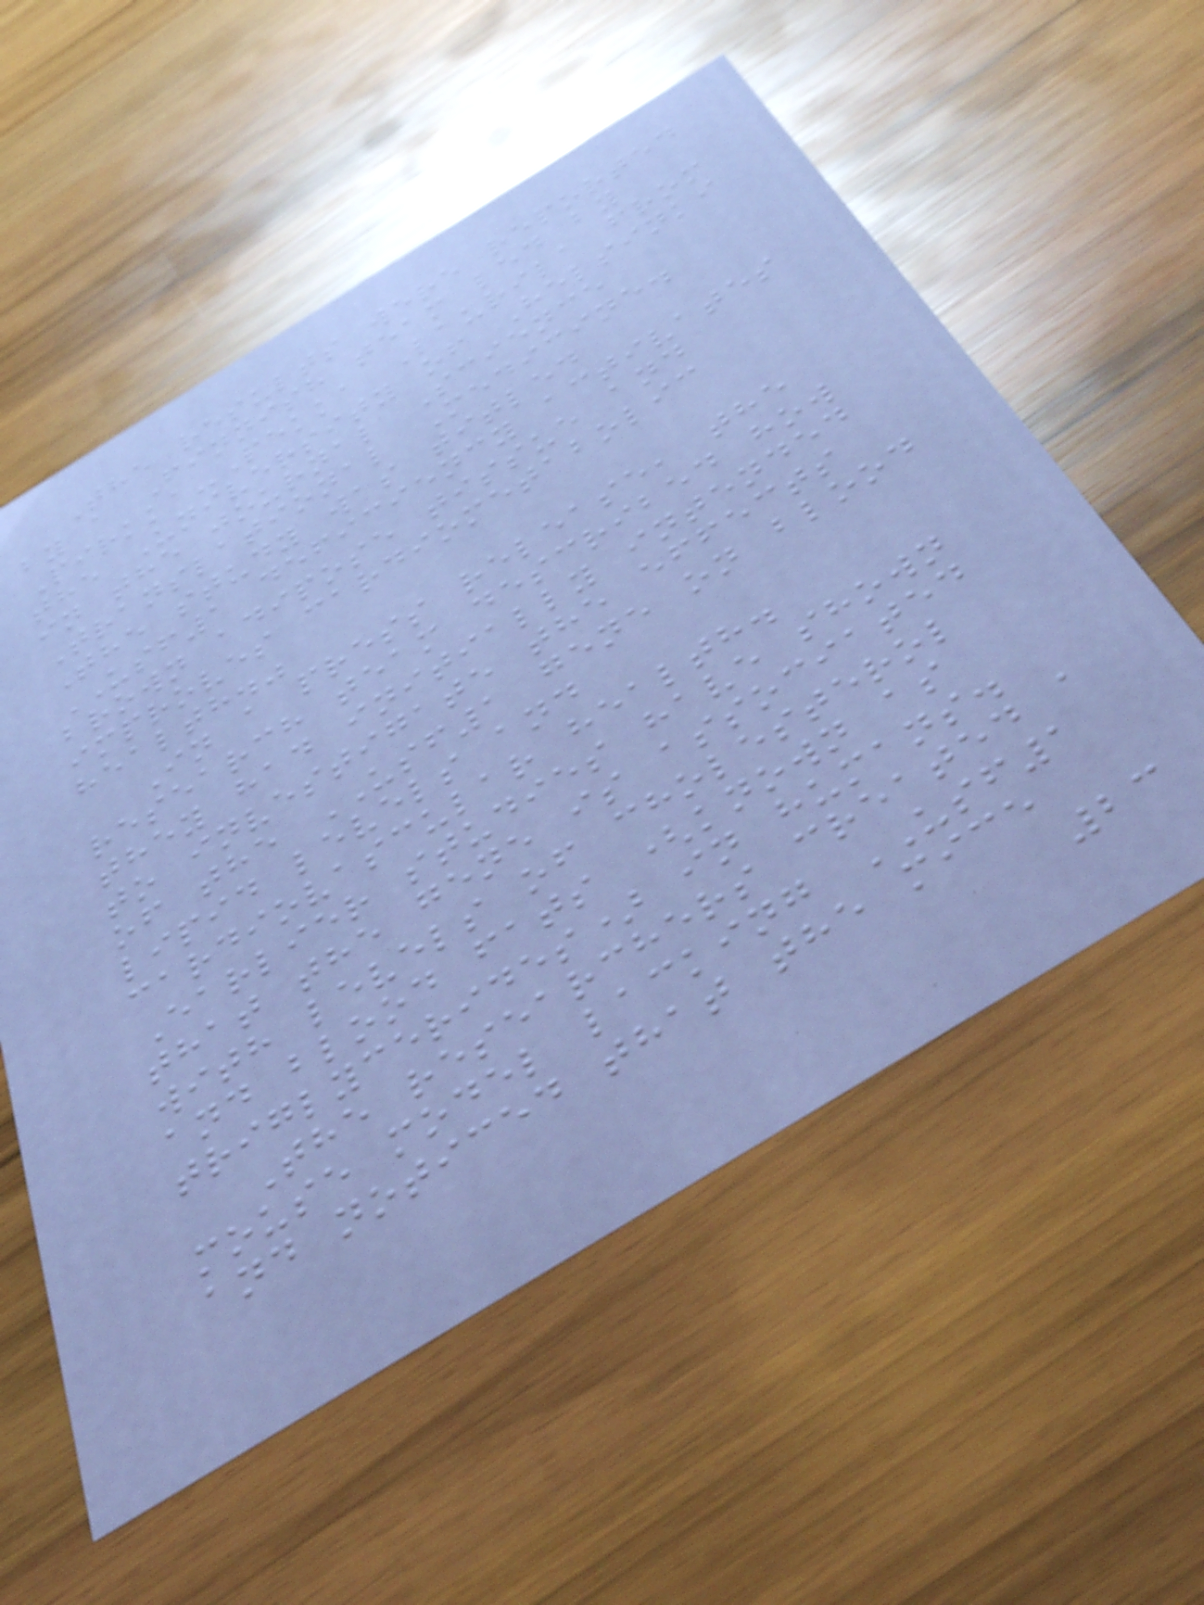The results were reported
by a Finnish team led by
Pirkka-Pekka Laurila from
the University of Helsinki
in the journal Science
Translational Medicine.
The study was titled
USF1 deficiency activates
brown adipose tissue and
improves cardiometabolic
health."
In a press release, the
research team described how
they had initially intended
to investigate the effects
of the USF1 gene on blood
lipid levels and
cardiovascular health.
Earlier studies have shown
that the gene is associated
with levels of cholesterol
and blood fats (known as
triglycerides) in humans.
The researchers created a
mouse model lacking USF1
and noticed that the mice
23
